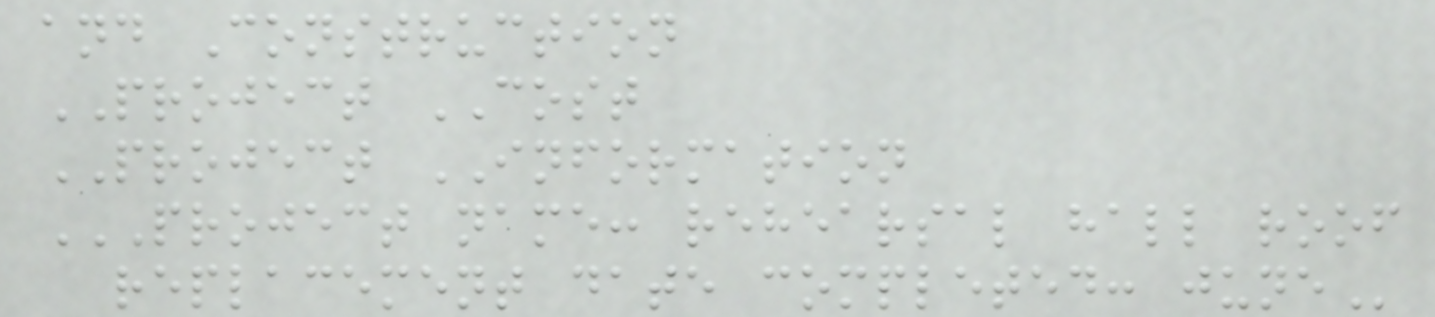and Construction
PROJECT COST
PROJECT INFORMATION
PROJECT NAME: REHEARSAL HALL ROOF
REPLACEMENT DATE COMPLETED: JUNE
